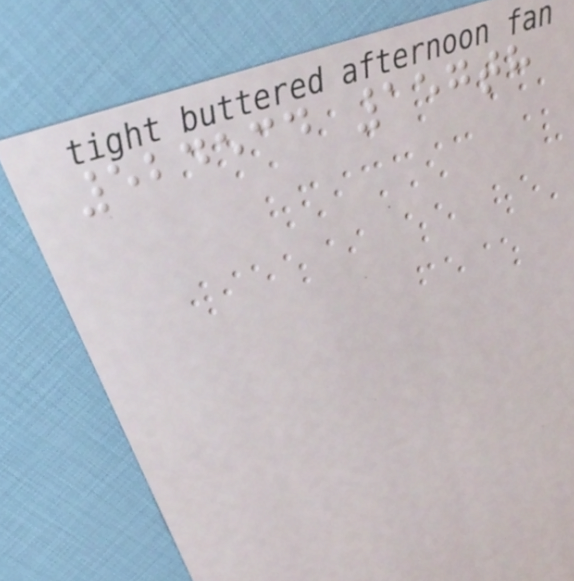524534 157th
